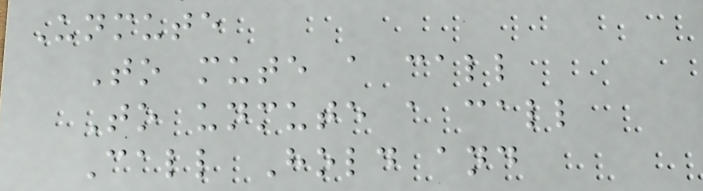Unmute
To mute a call
To unmute a call
Call Hold and
